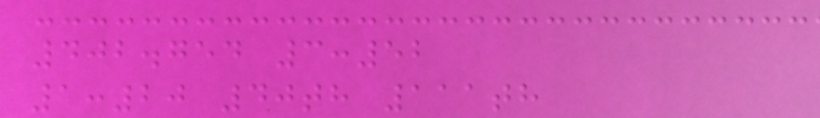402.754 3:52
1:20 40th 111th
